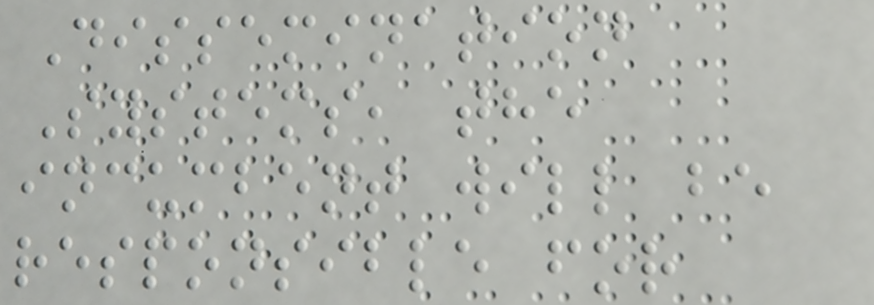Dissemination
Systems, the
incumbent will be
responsible for
